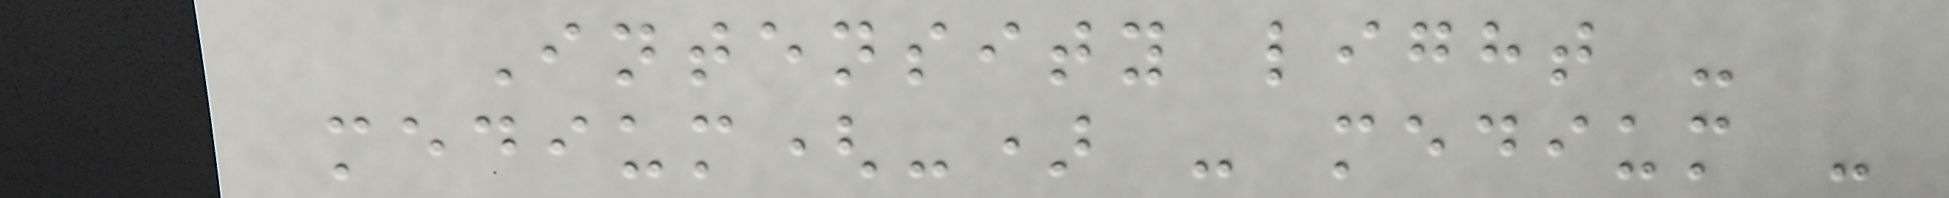Intensity light -
medium(-) - medium -
